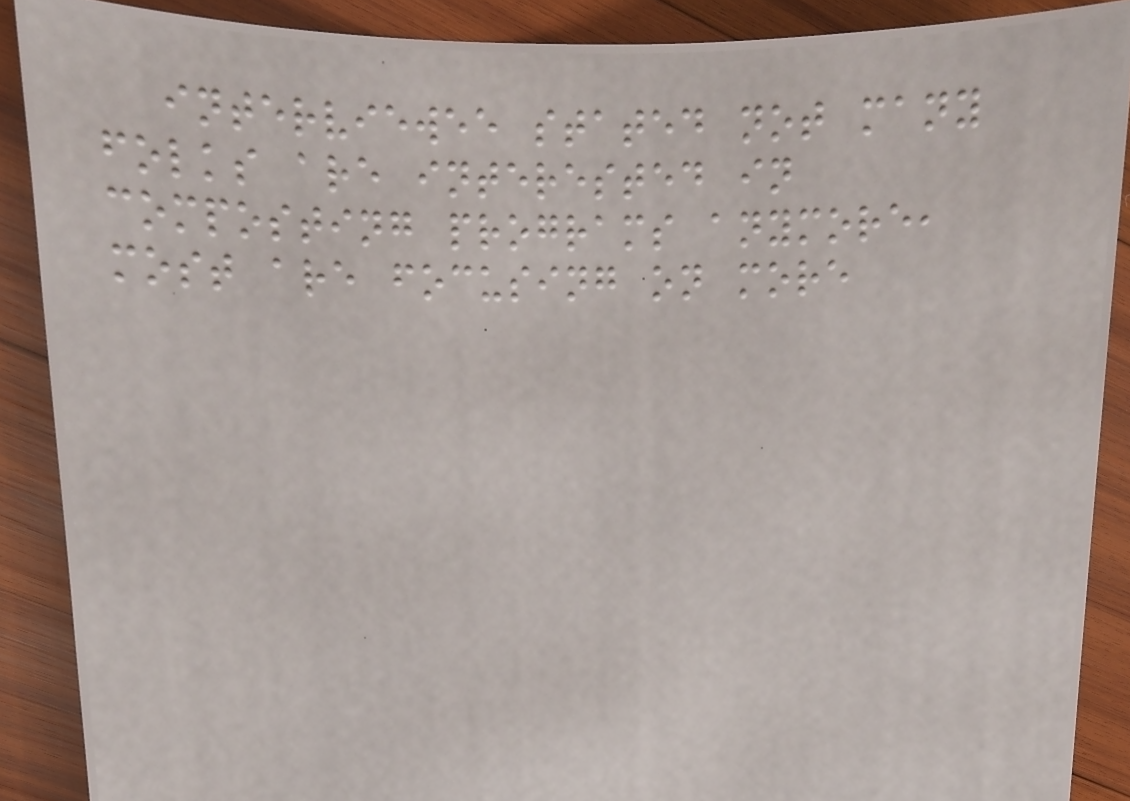interviewee stated not many
folks are interested in
composting programs anymore,
most are focusing on more
